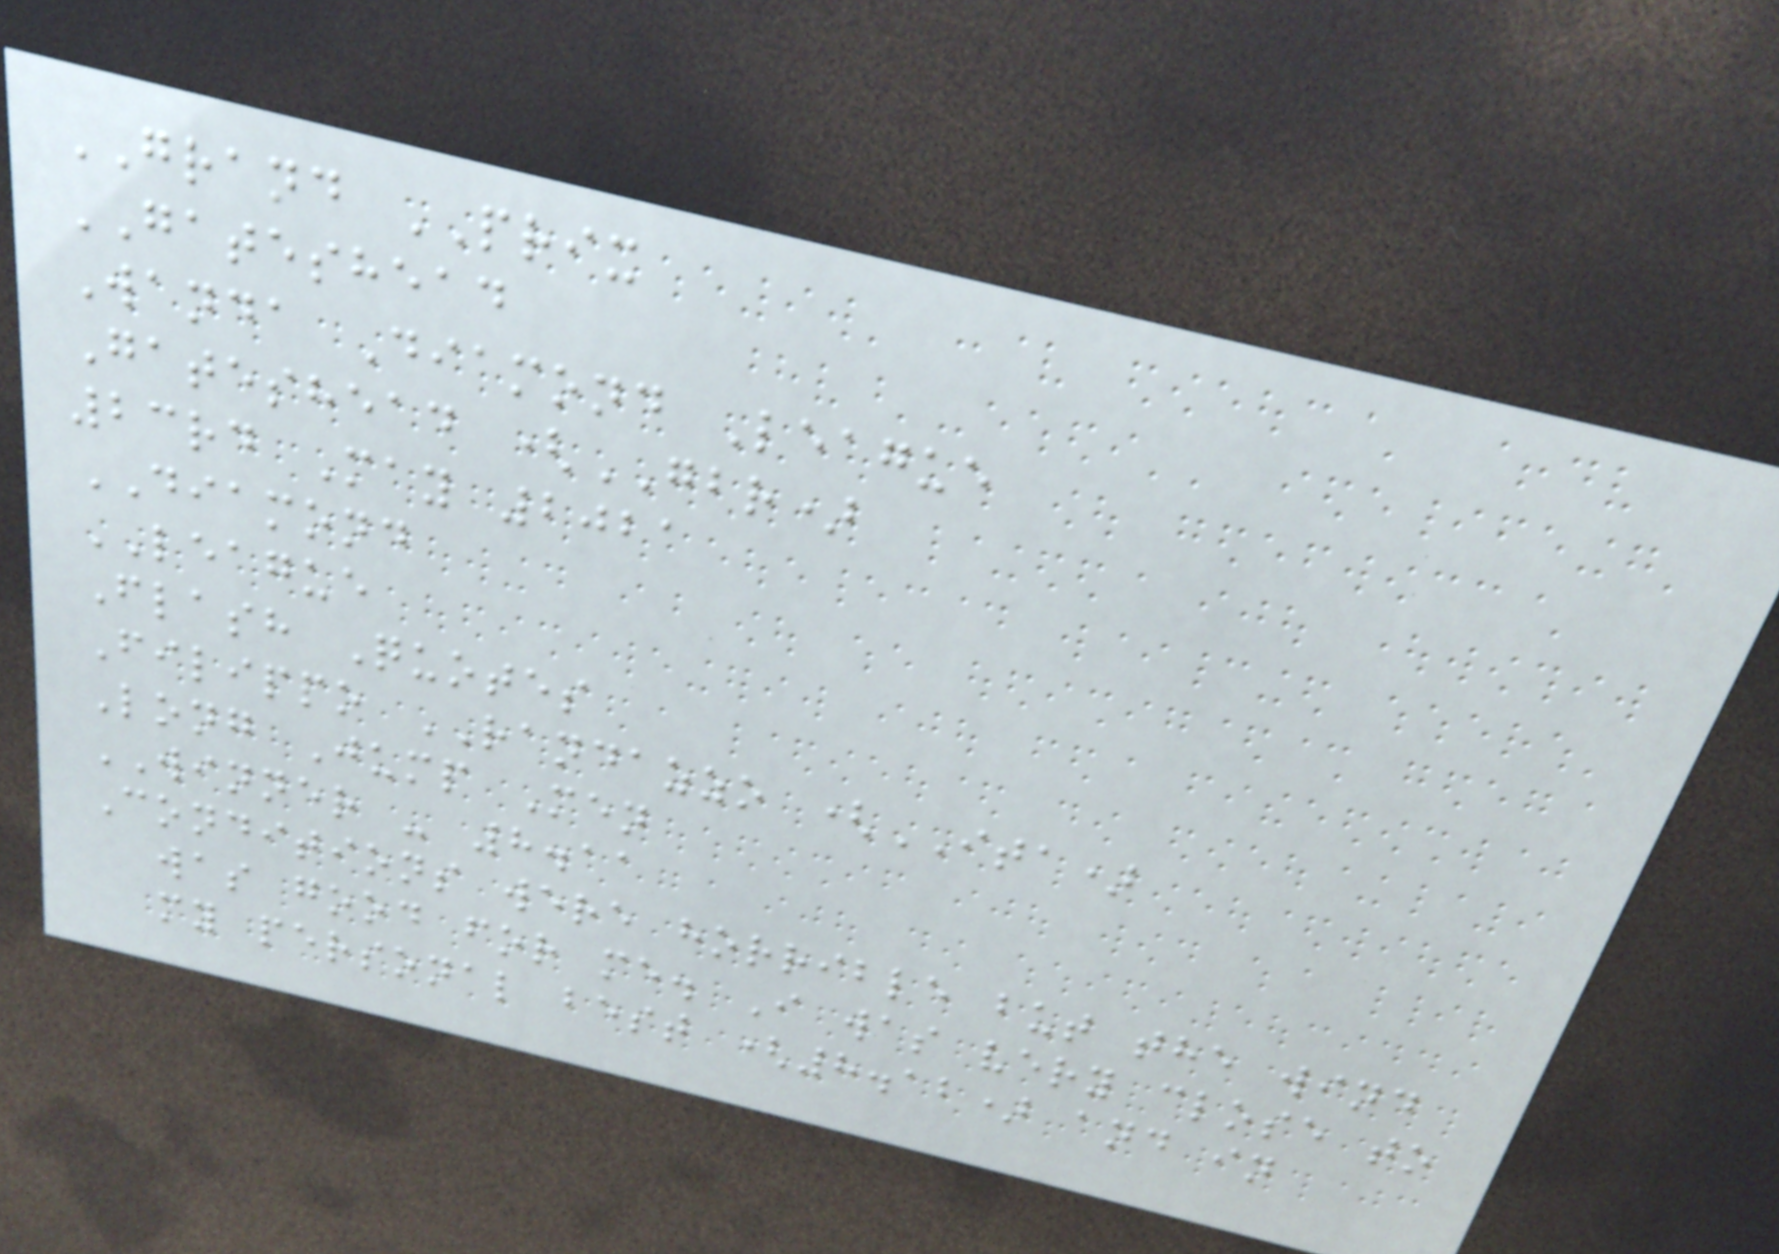GRAND PRIX
GATESHEAD
Wanda Diamond League
Gateshead (GBR)
23rd May 2021
DIAMOND
LEAGUE
Flash Quotes
Filippo RANDAZZO (ITA)
Long Jump Men
WINNER - 8.11
Conditions were horrible but the wind
was good for me. I was very close to
my personal best (8.12) and in
